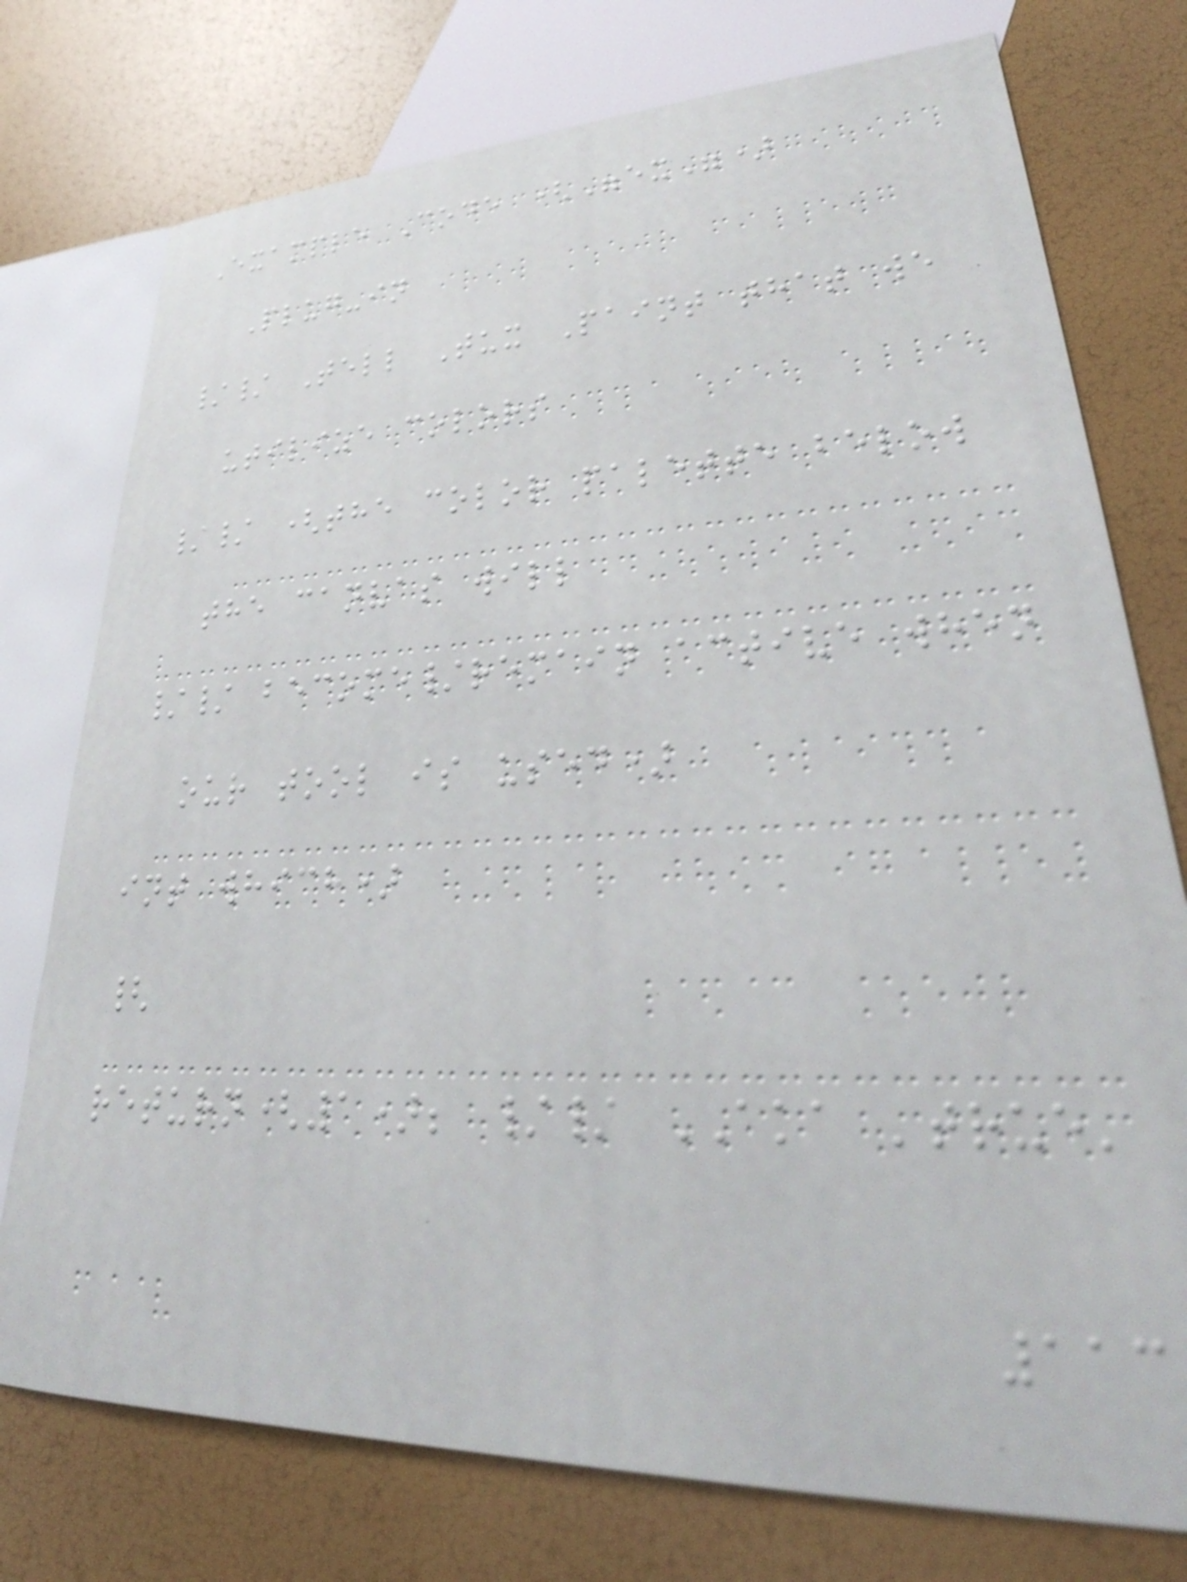Example Code ("ex")
Plug-in
// Tell Tux Paint that we
utilize colors
// (the color palette below
the canvas will
// become/remain active when
our tool is used)
int which)
{
return(1); // AKA 'true'
113
